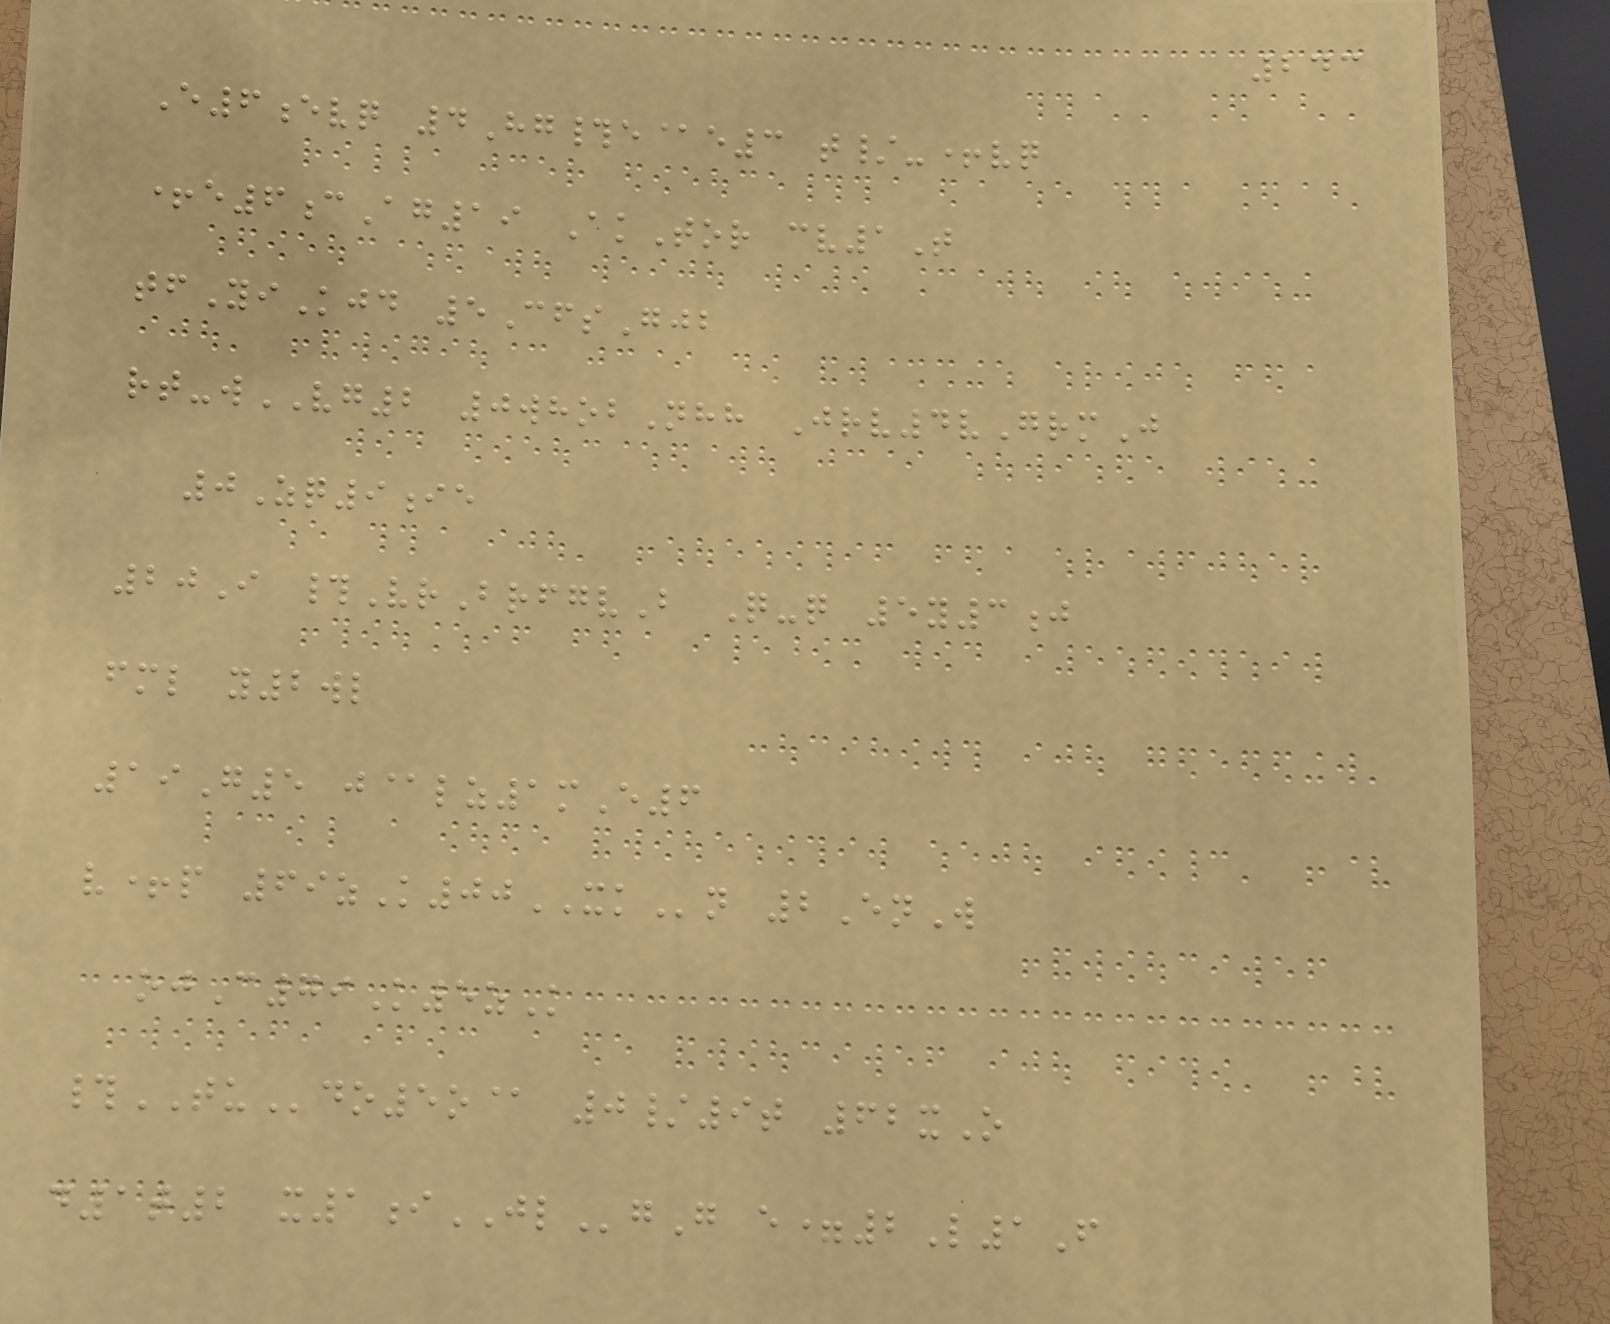243
E6evq 4Hg#e@e3 t/-+vq
+e6cAg19 AkTor cv1T
tfYiKjd 5CfsGjb
rt-wVG2 0whobNhh Jrv4vGrmJ
0Zq9ie
20I #VrBrfgvB Q-q 5y3j
fml y2wl
19G5 j@lz1mE6
v+p 69zK00XKn 2EnW
ojC79K5zK
#TUdo5o@ 0/9t 62xO
d1t2 x1iJLgG e=2L1F
